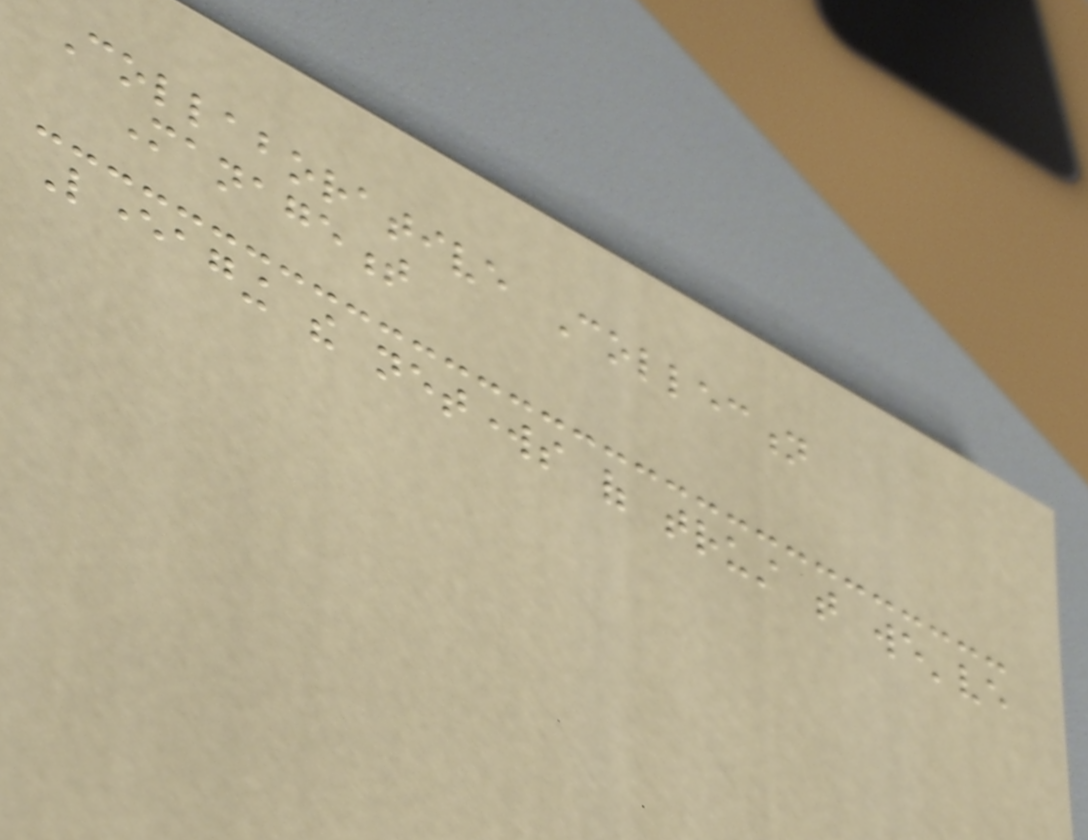Collaborative Collection
Management
Leveraging the networks of trust that we've
